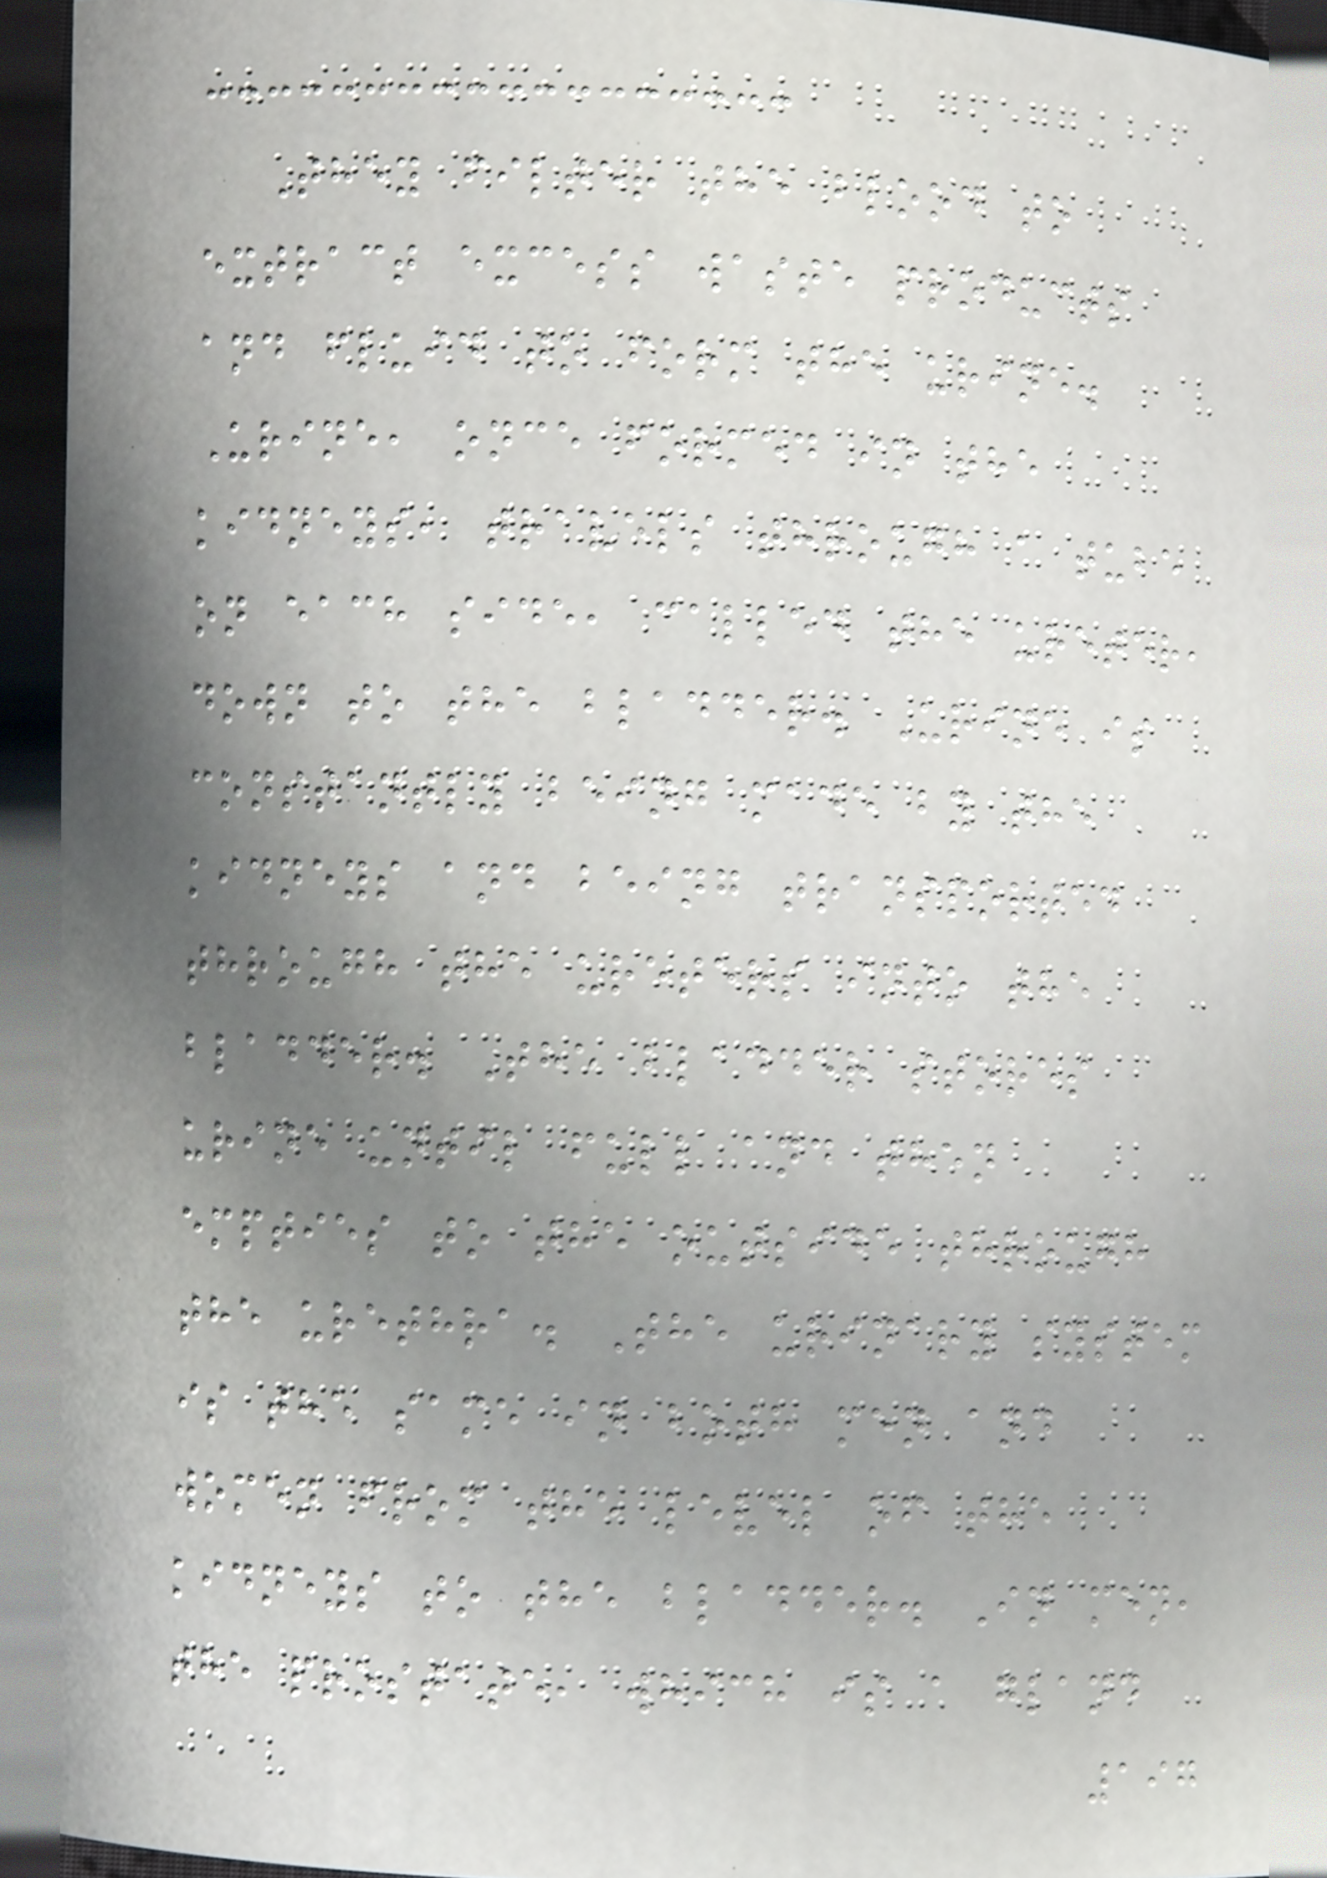They filter the blood to
extract excess waste products
and fluid to form the urine.
Urine, once formed in the
kidneys, travels through a tube
on each side, called the ureter,
down to the bladder. Urine is
constantly being made by the
kidneys and being transported
through the ureters into the
bladder. The bladder stores
urine until full and then
empties to the outside through
the urethra. The urinary system
is the same in both men and
women from the level of the
kidneys to the bladder. In men,
the prostate, which is a gland
197
